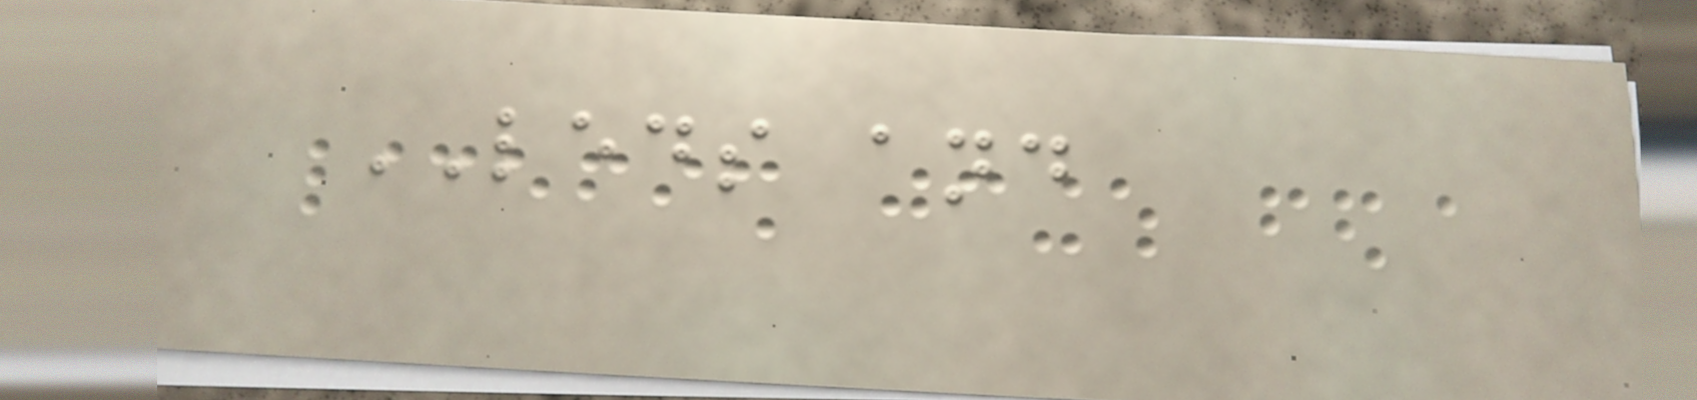LEDS and
